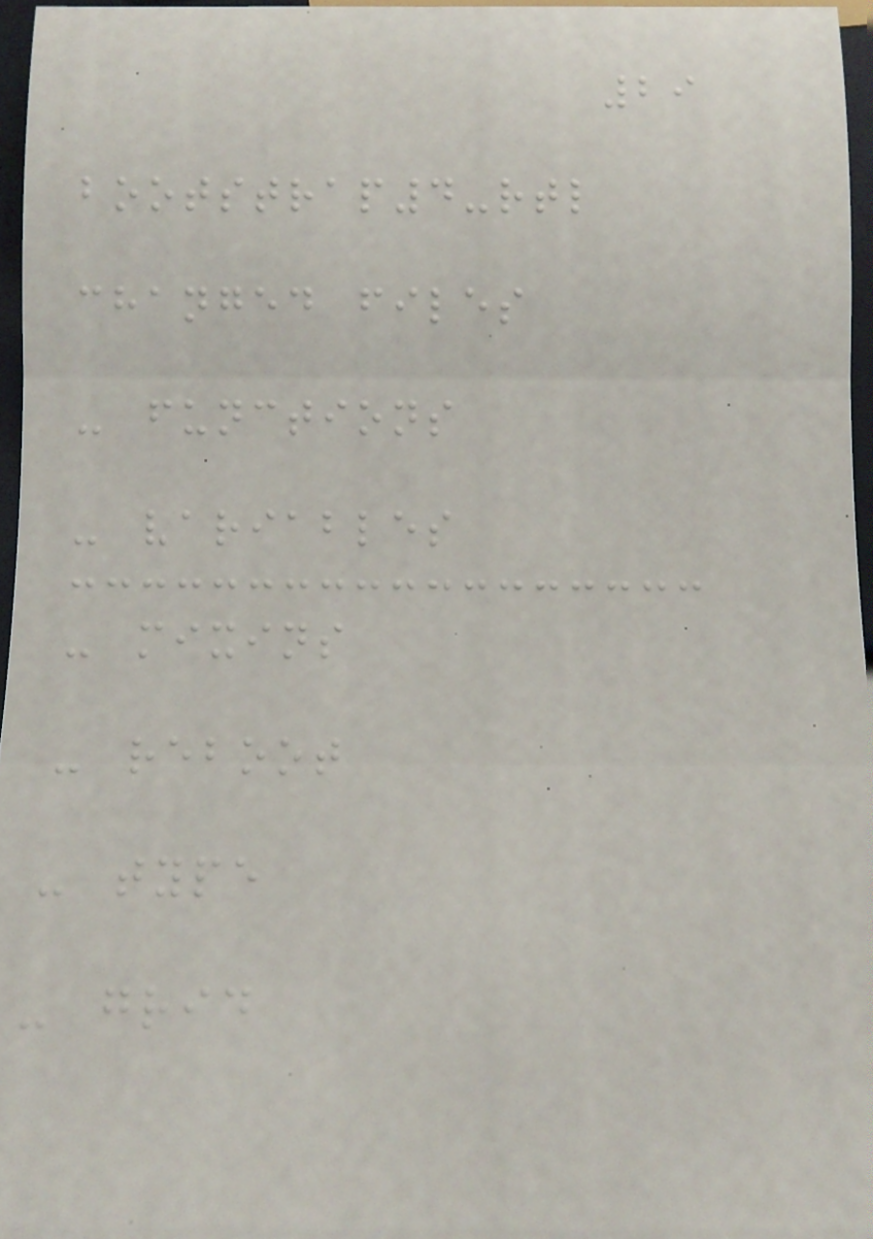29
bootstrap4-rtl
changed files
- functions
- variables
- mixins
- reboot
- type
- grid
